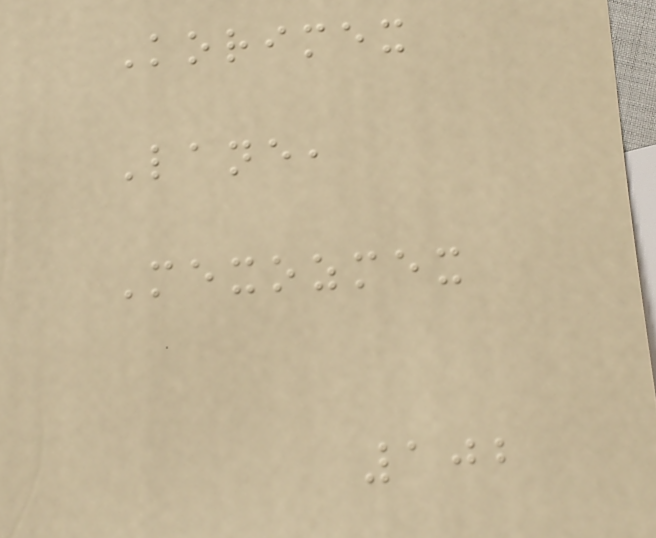Korimex
Lane,
Mexozmex
102
